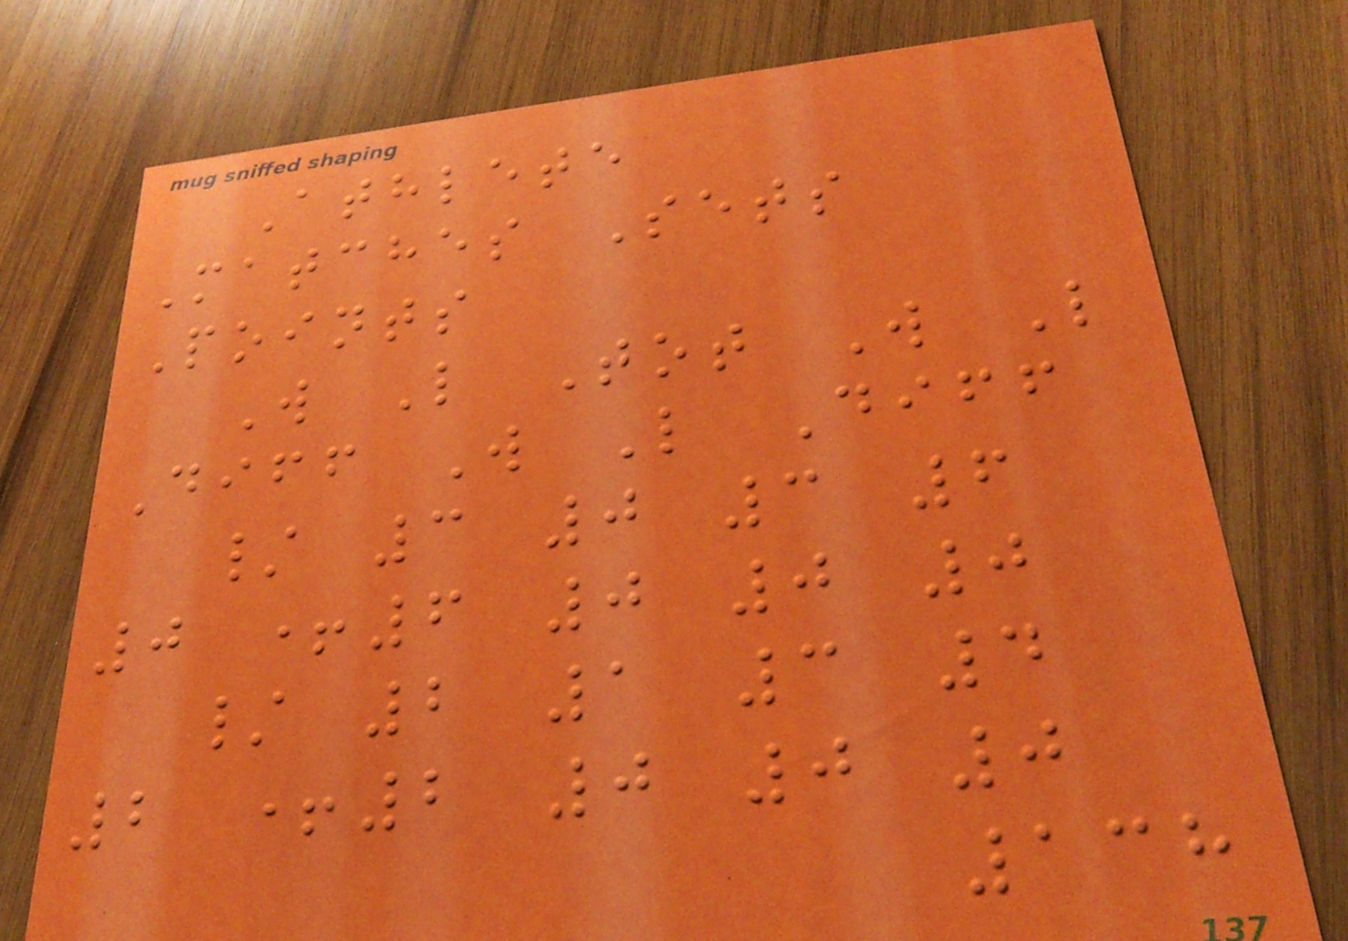Athlete
Matches Sets
Points
W L Tot W L
Diff W L Diff
/ 3 0 3 6
0 +6 0 0 0
/ 2 1 3 4
2 +2 0 0 0
138
